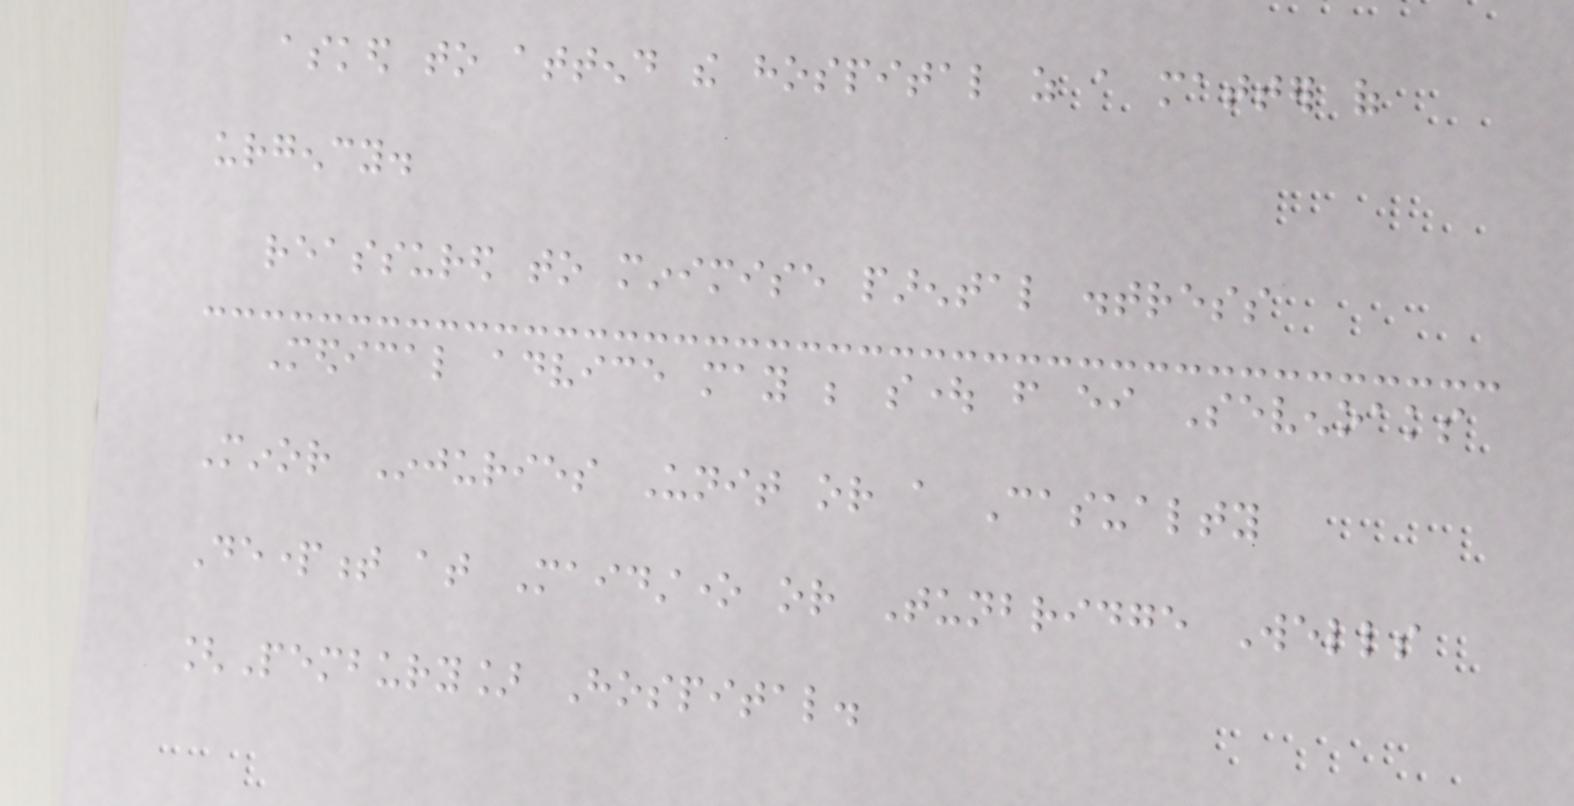asked to attend the hospital as a matter of
urgency.
reassured to minimise parental distress
Medical advice may be sought from either Sevenoaks
Minor Injuries Unit or a Casualty
Department at Maidstone or Tunbridge Wells
[Pembury] Hospital.
